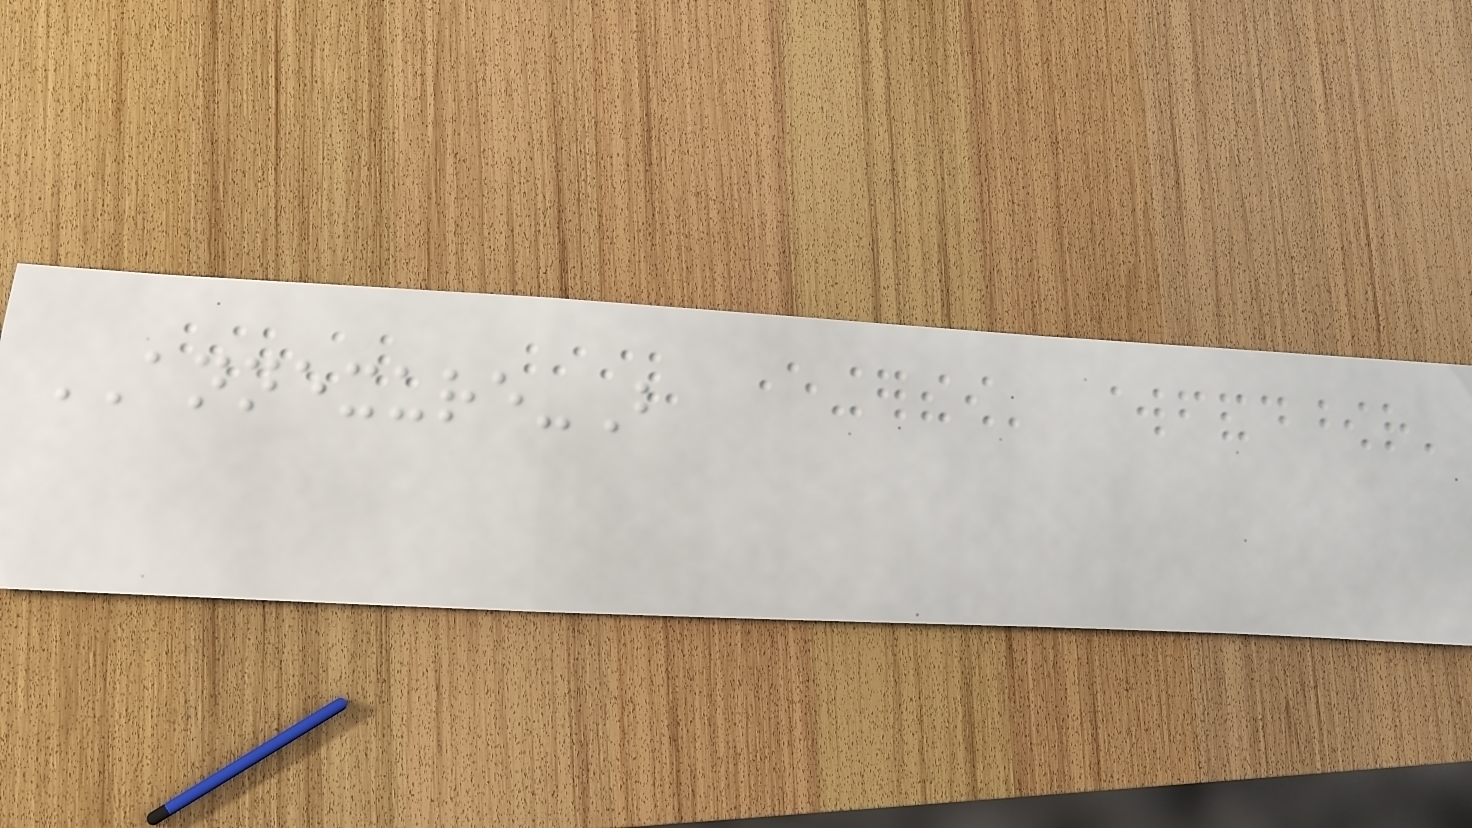ANNEXURE-B
